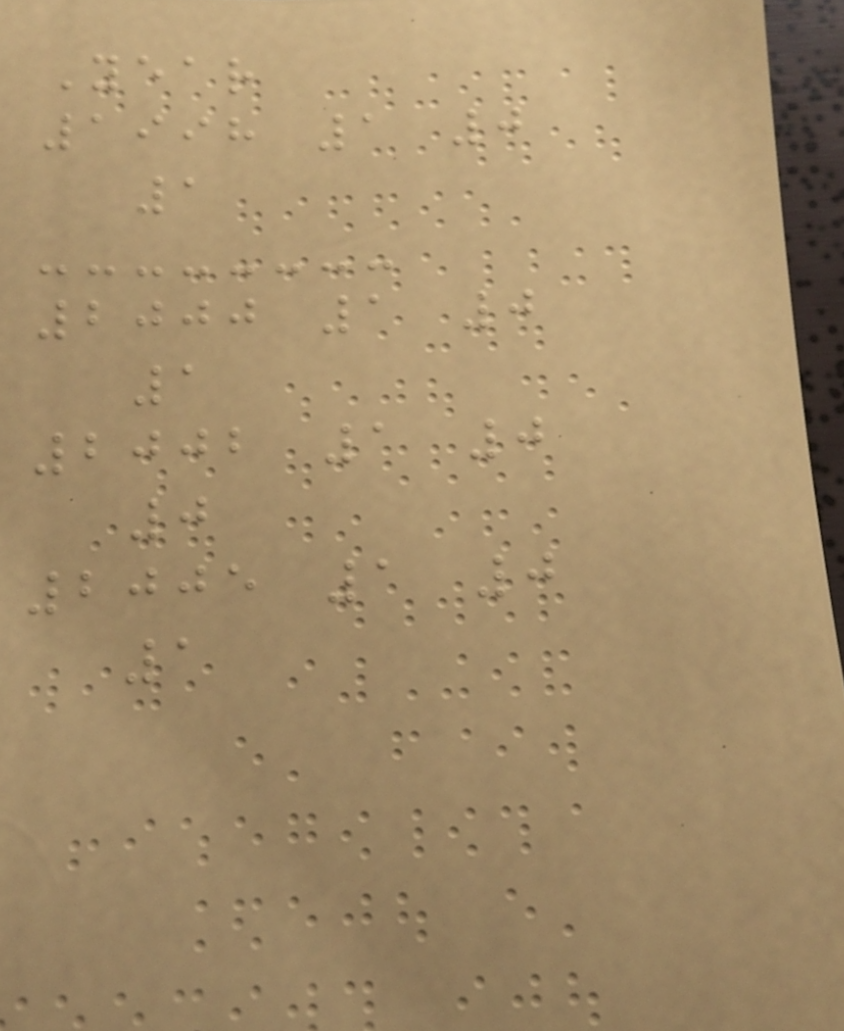Year
1998 1 0
1
2000 1 0
1
2002 1 0
0
2005 1 0
1
